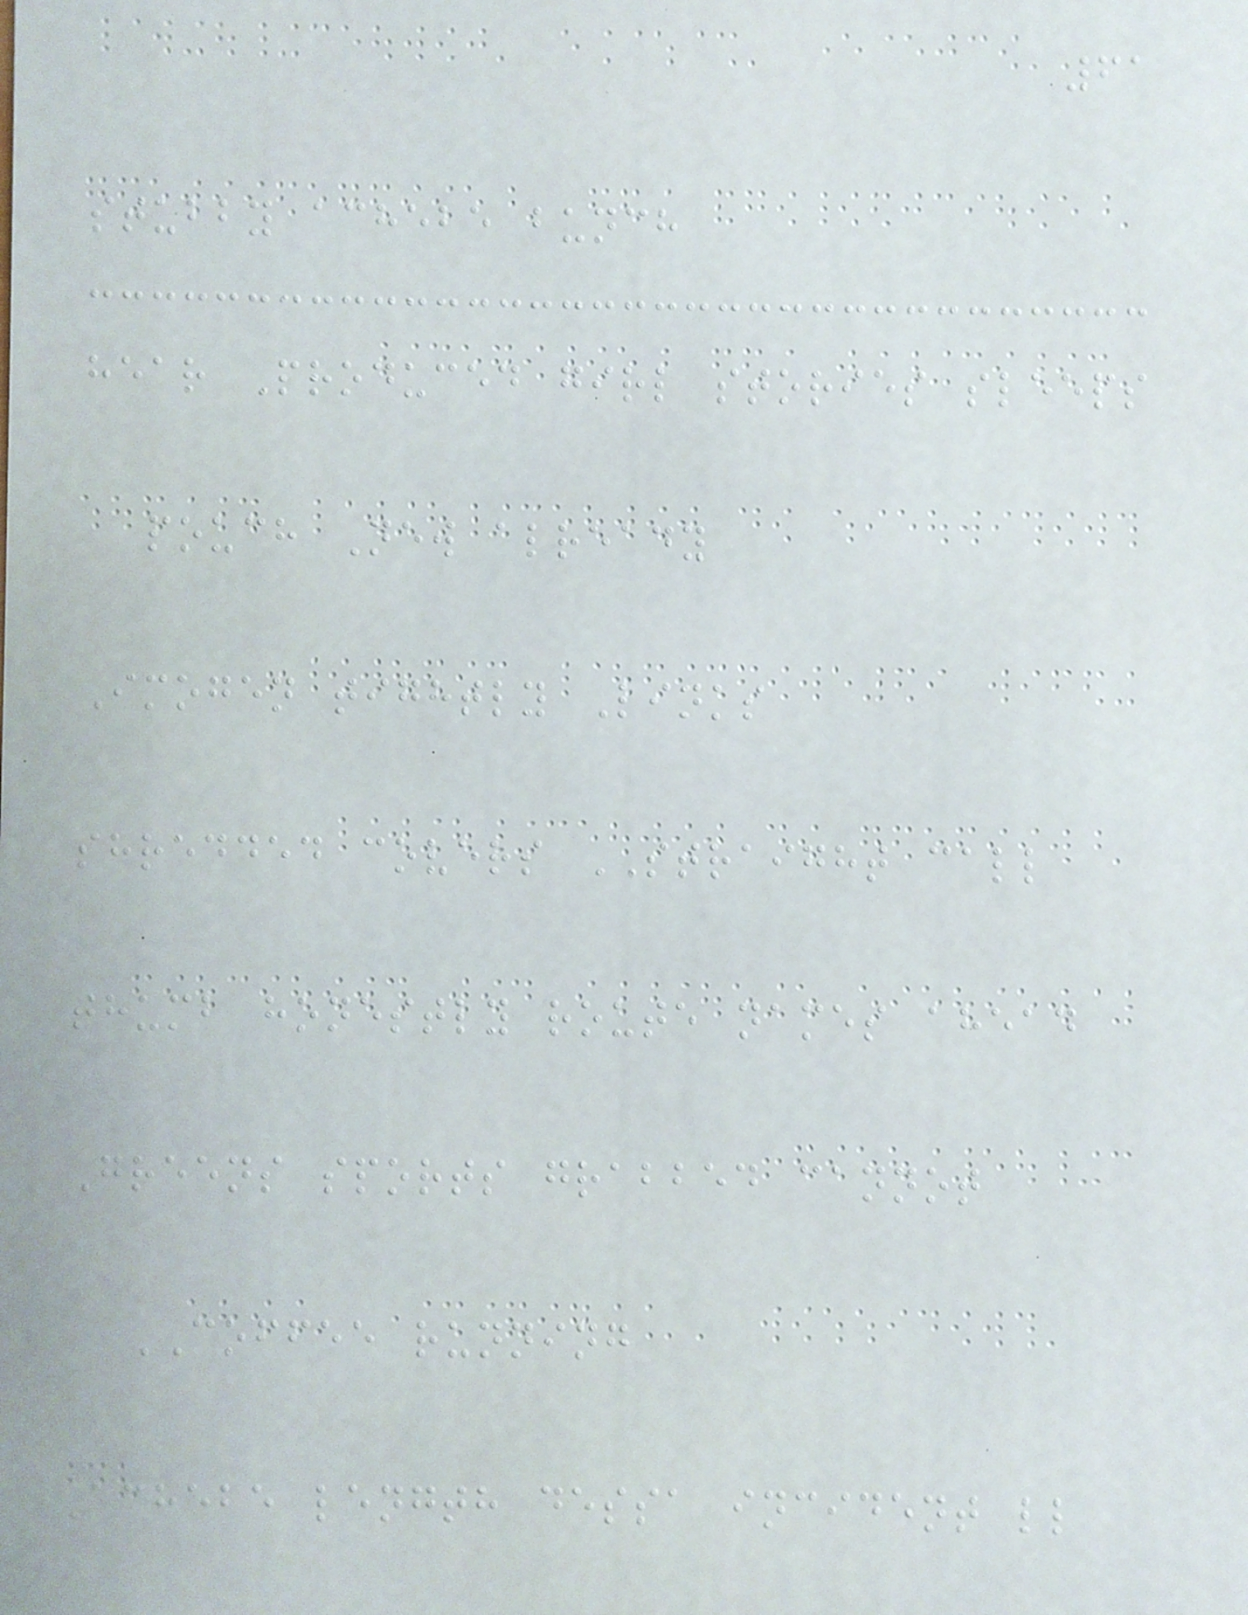61
stubby achebe bunch
hear Produced girl stories sleeps
pouch New already
Imogen tightly Links
shredded covers STRAIGHT call
thumb honestly route names ahead
Greens sports grabbed cannot
COFFEE running
Achebe length dessa incident ll
